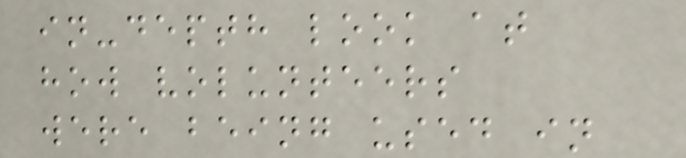in-depth look at
how volunteers
were being used in
